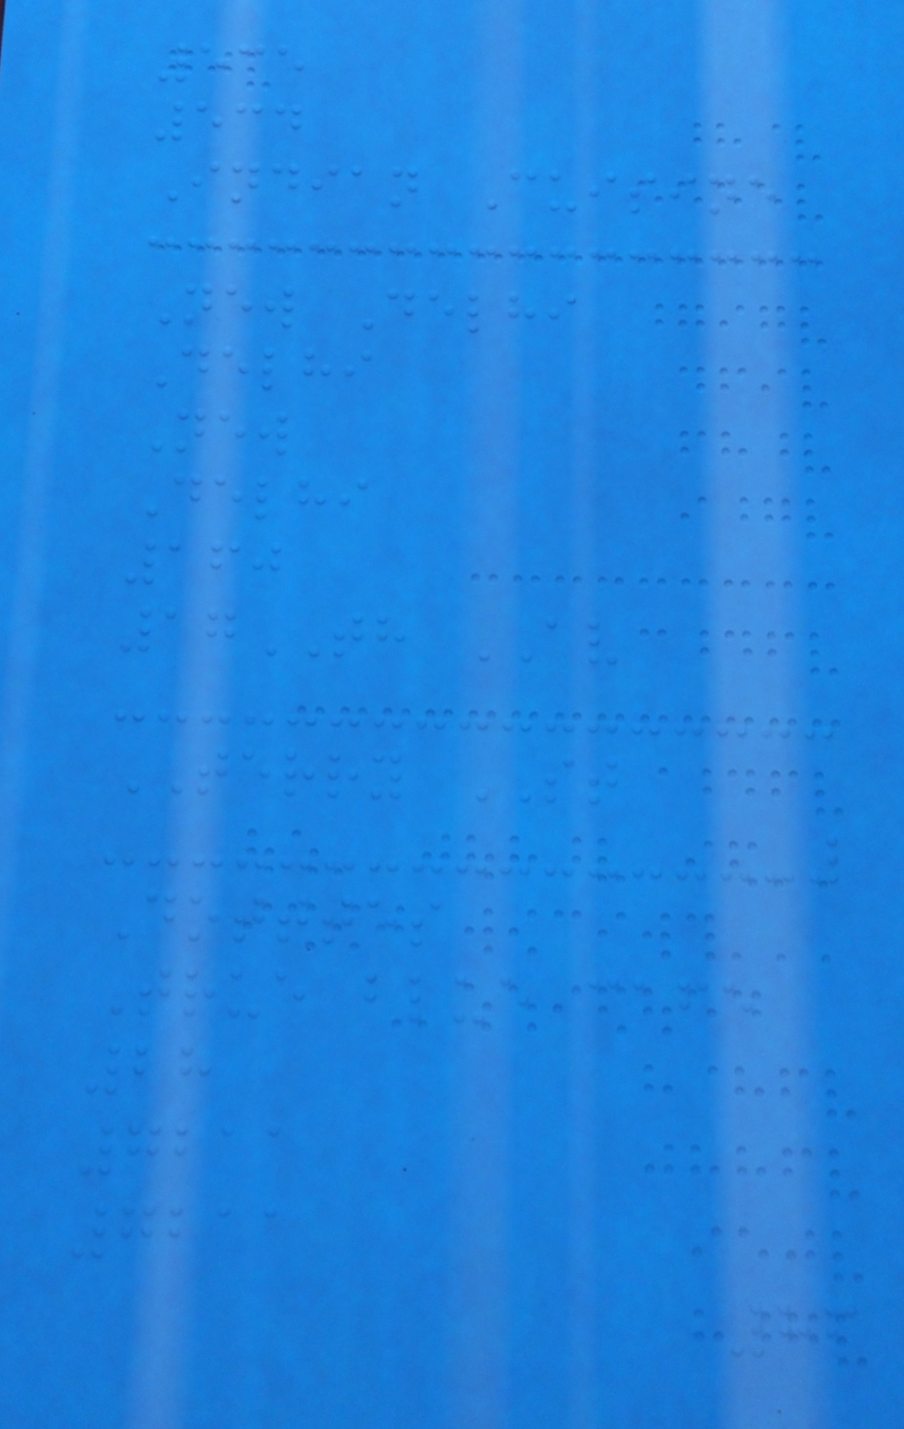535
534
Indian Cuisine
New Delhi
Delhi
New
Delhi
160
17TH AV
TERRY ST
Dotttes
True blue cafe
28
7211
7211
86
